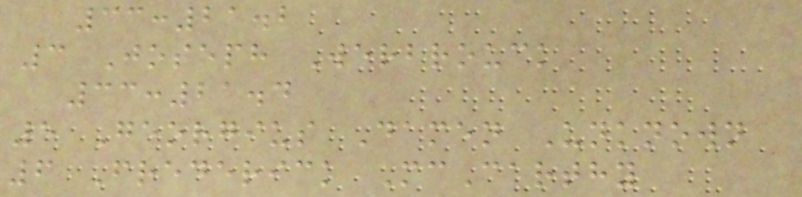33:21.2
3 Joseph Werbrouck
33:21.4
5 Georgius Damen Unknown
6 Frederick McCarthy
